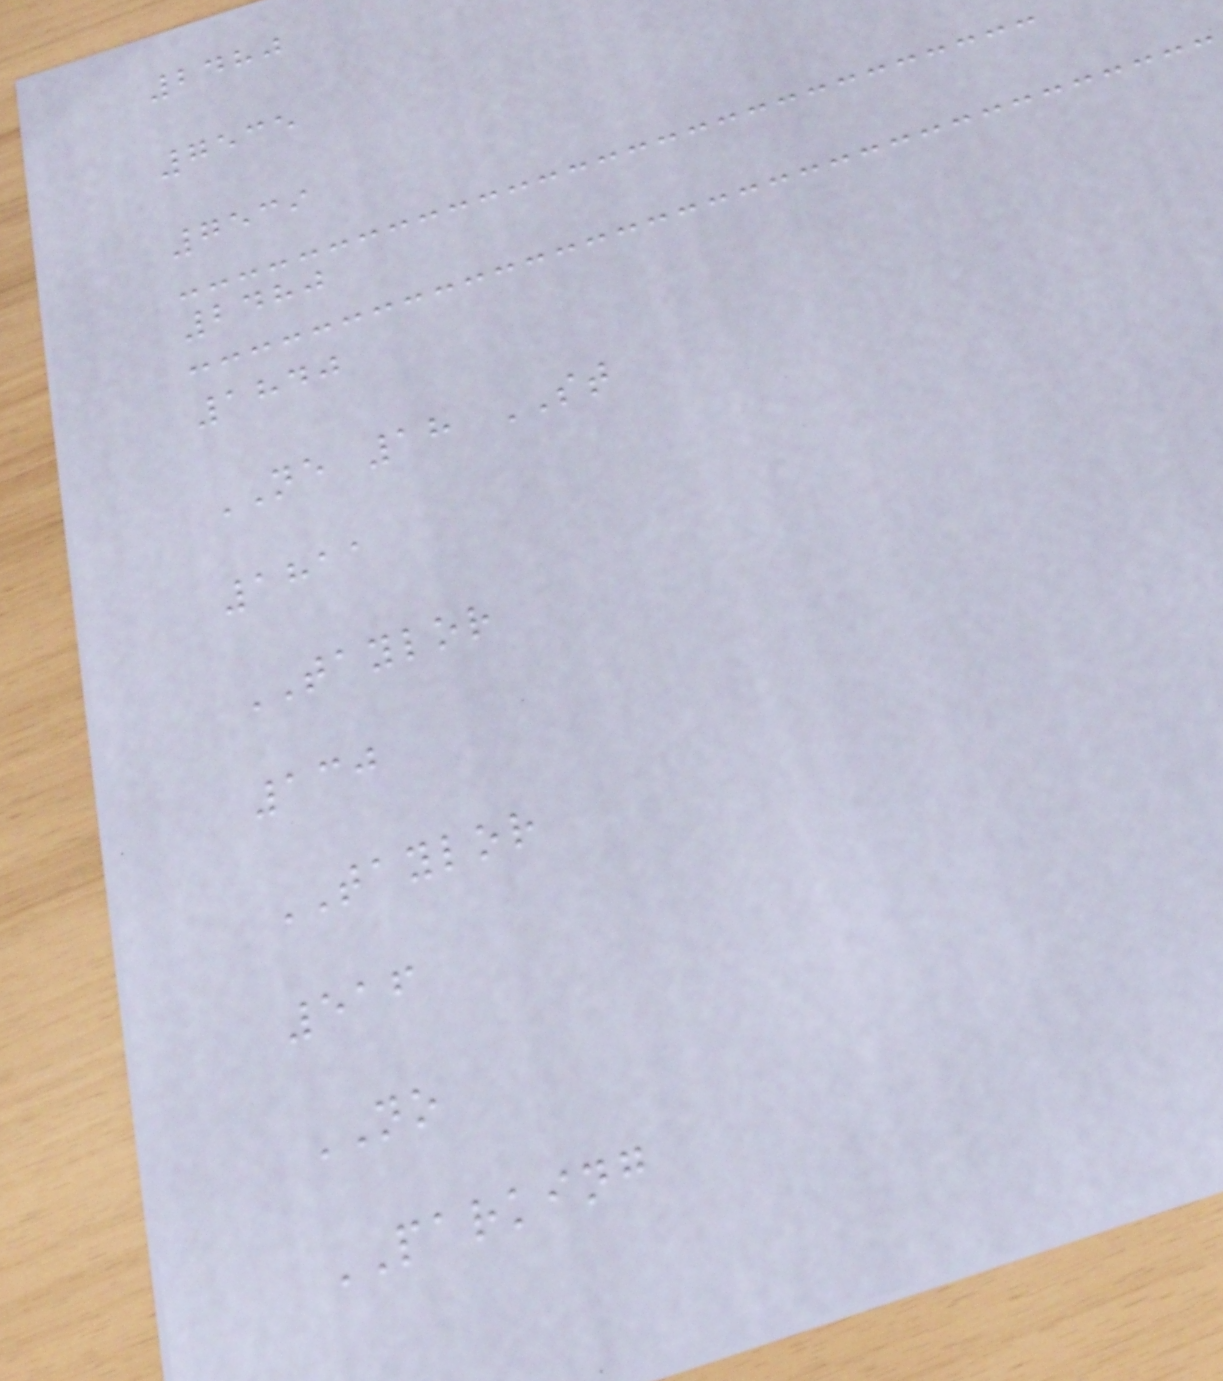2480
7535
7539
2480
1840
NE 18 ST
1811
TAYLOR
130
TAYLOR
516
NO
PARKING
